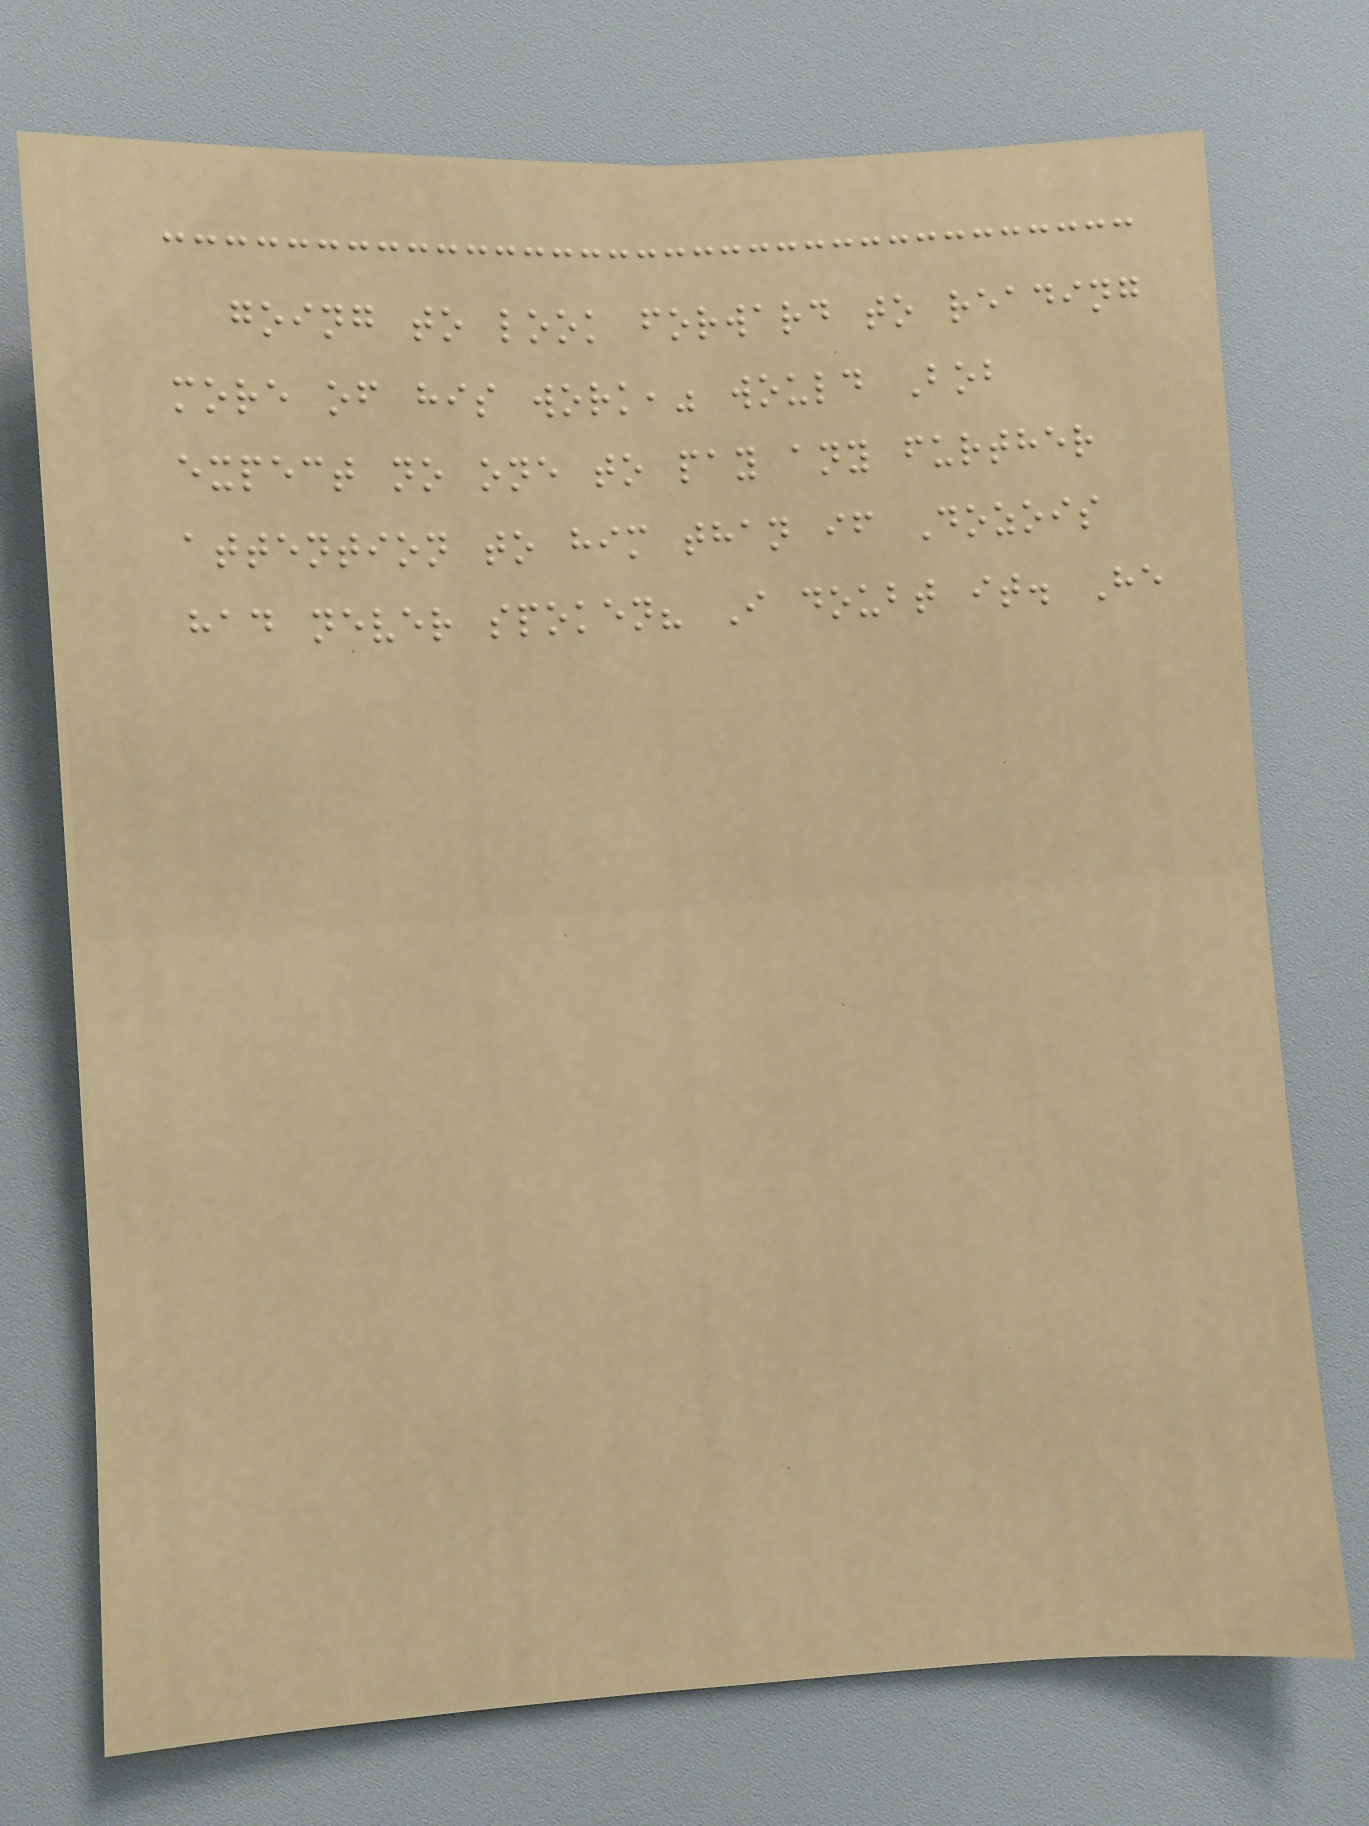going to look forward to reading
more of his work," would Bob
expect no one to pay any further
attention to him than if Dozois
had never spoken? I doubt it. He
